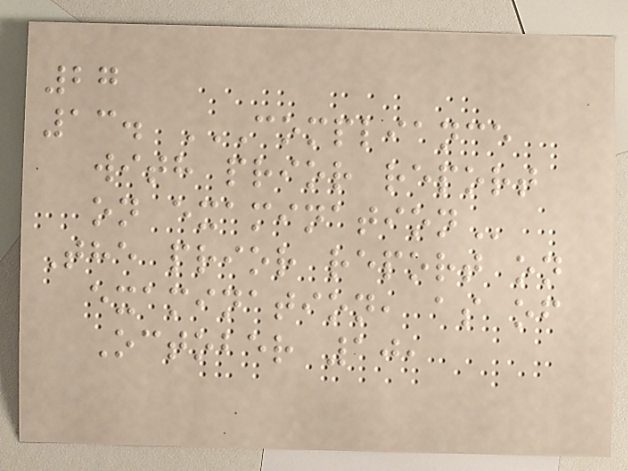27
13. COMPLIANCE
WITH PRIOR REPORT
ON EXAMINATION
The prior report on
examination, as of
October 10,
